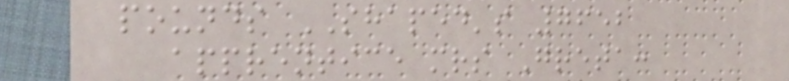pounds SHAPED's 7652
apprentice mrs Greta:
